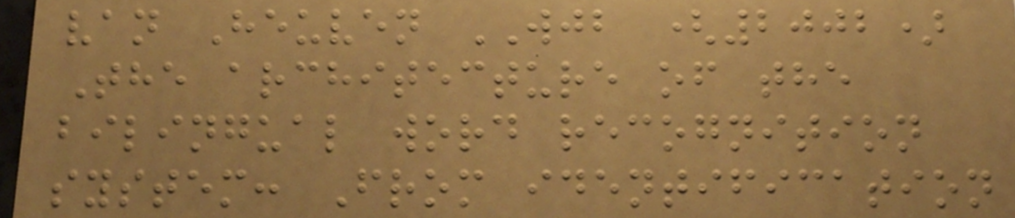van Heuven WJB (2002)
The architecture of the
bilingual word recognition
system: From identification
